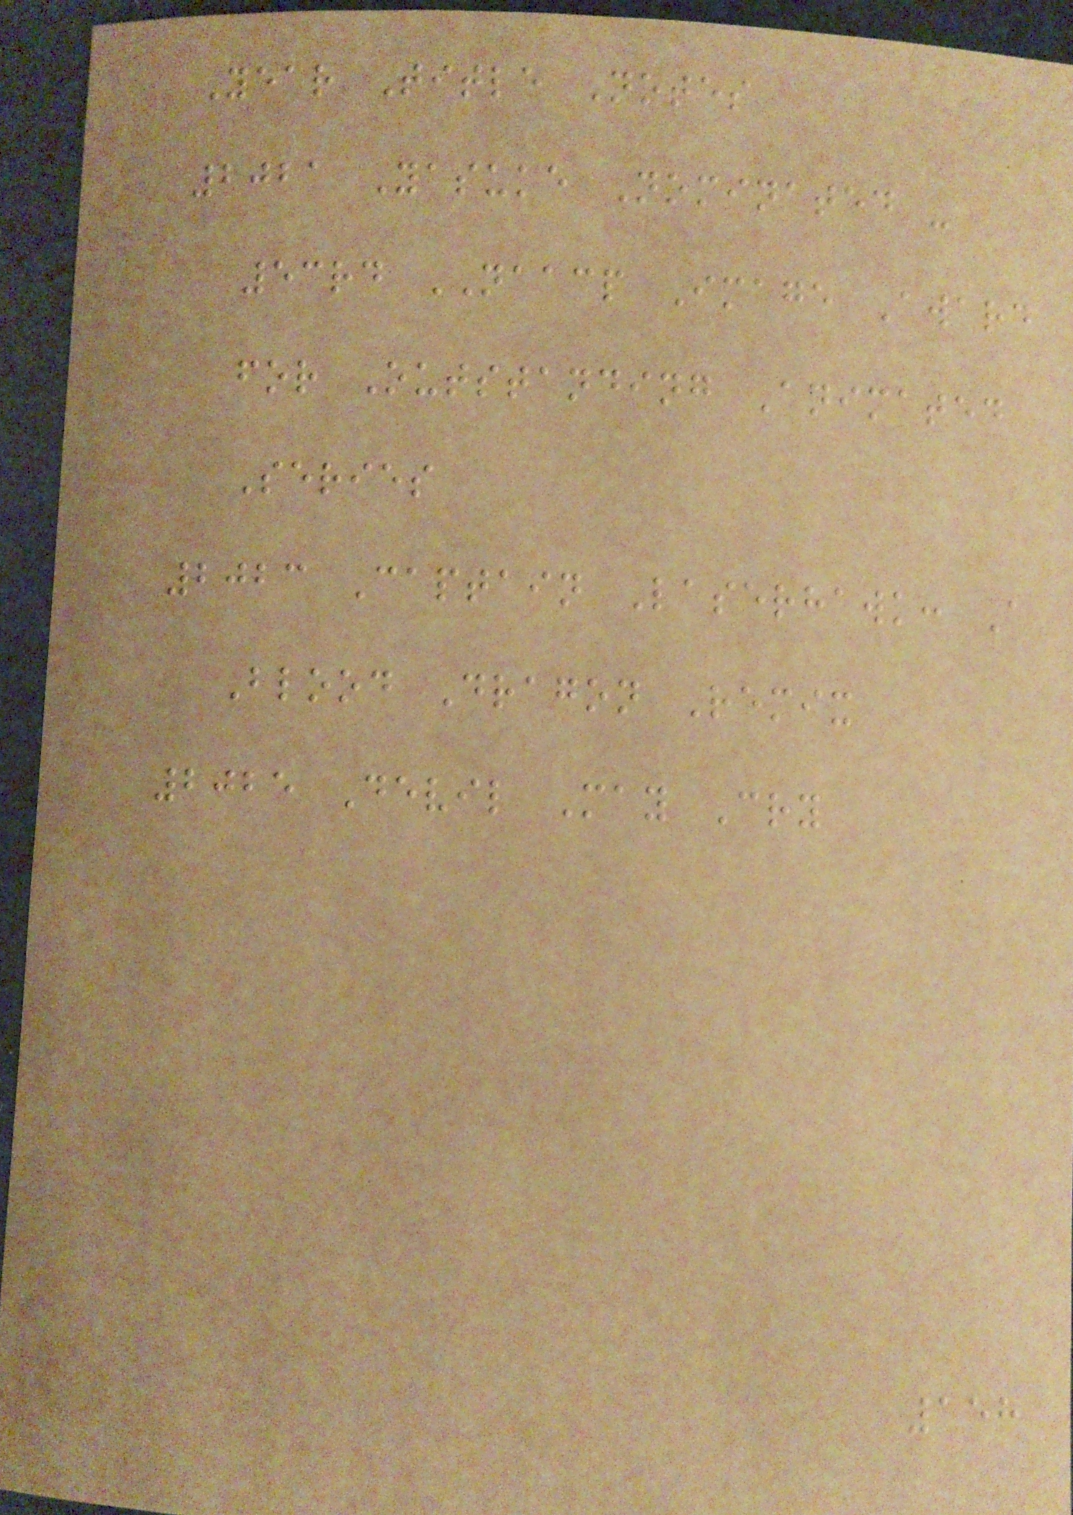Year Title Notes
2021 Yasuke Nominated -
53rd NAACP Image Award
for Outstanding Animated
Series
2023 Captain Laserhawk: A
Blood Dragon Remix
2025 Devil May Cry
158
